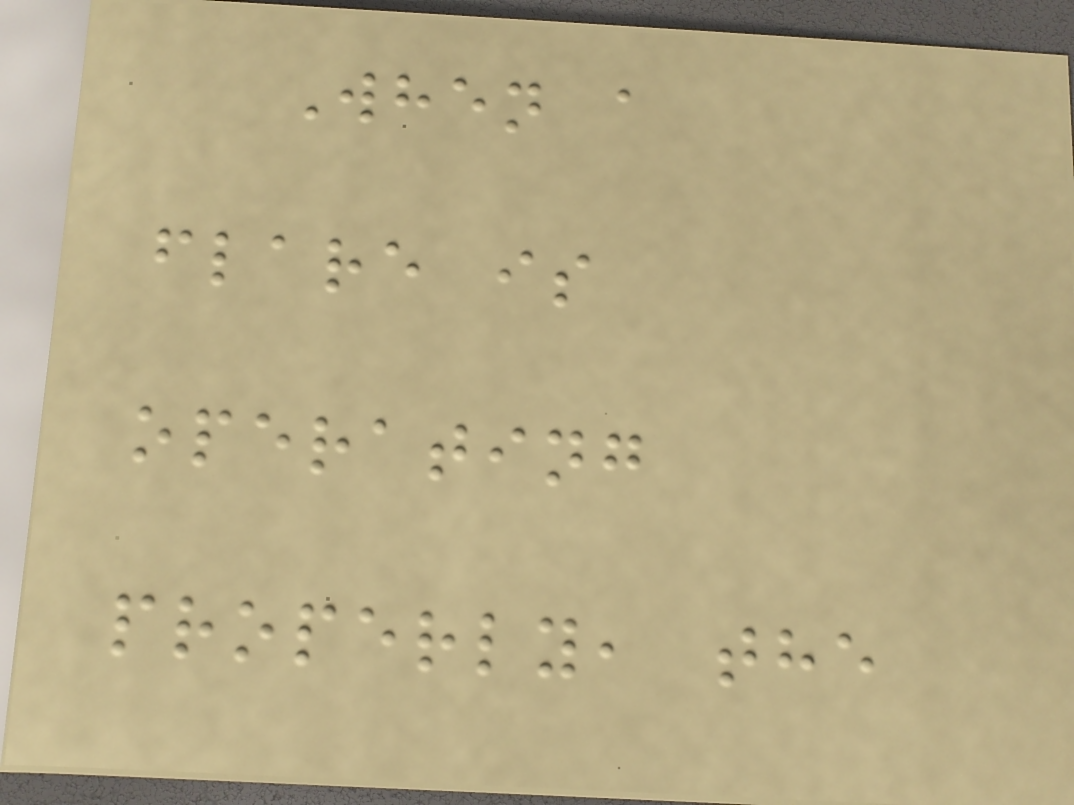When a
flare is
operating
properly, the
